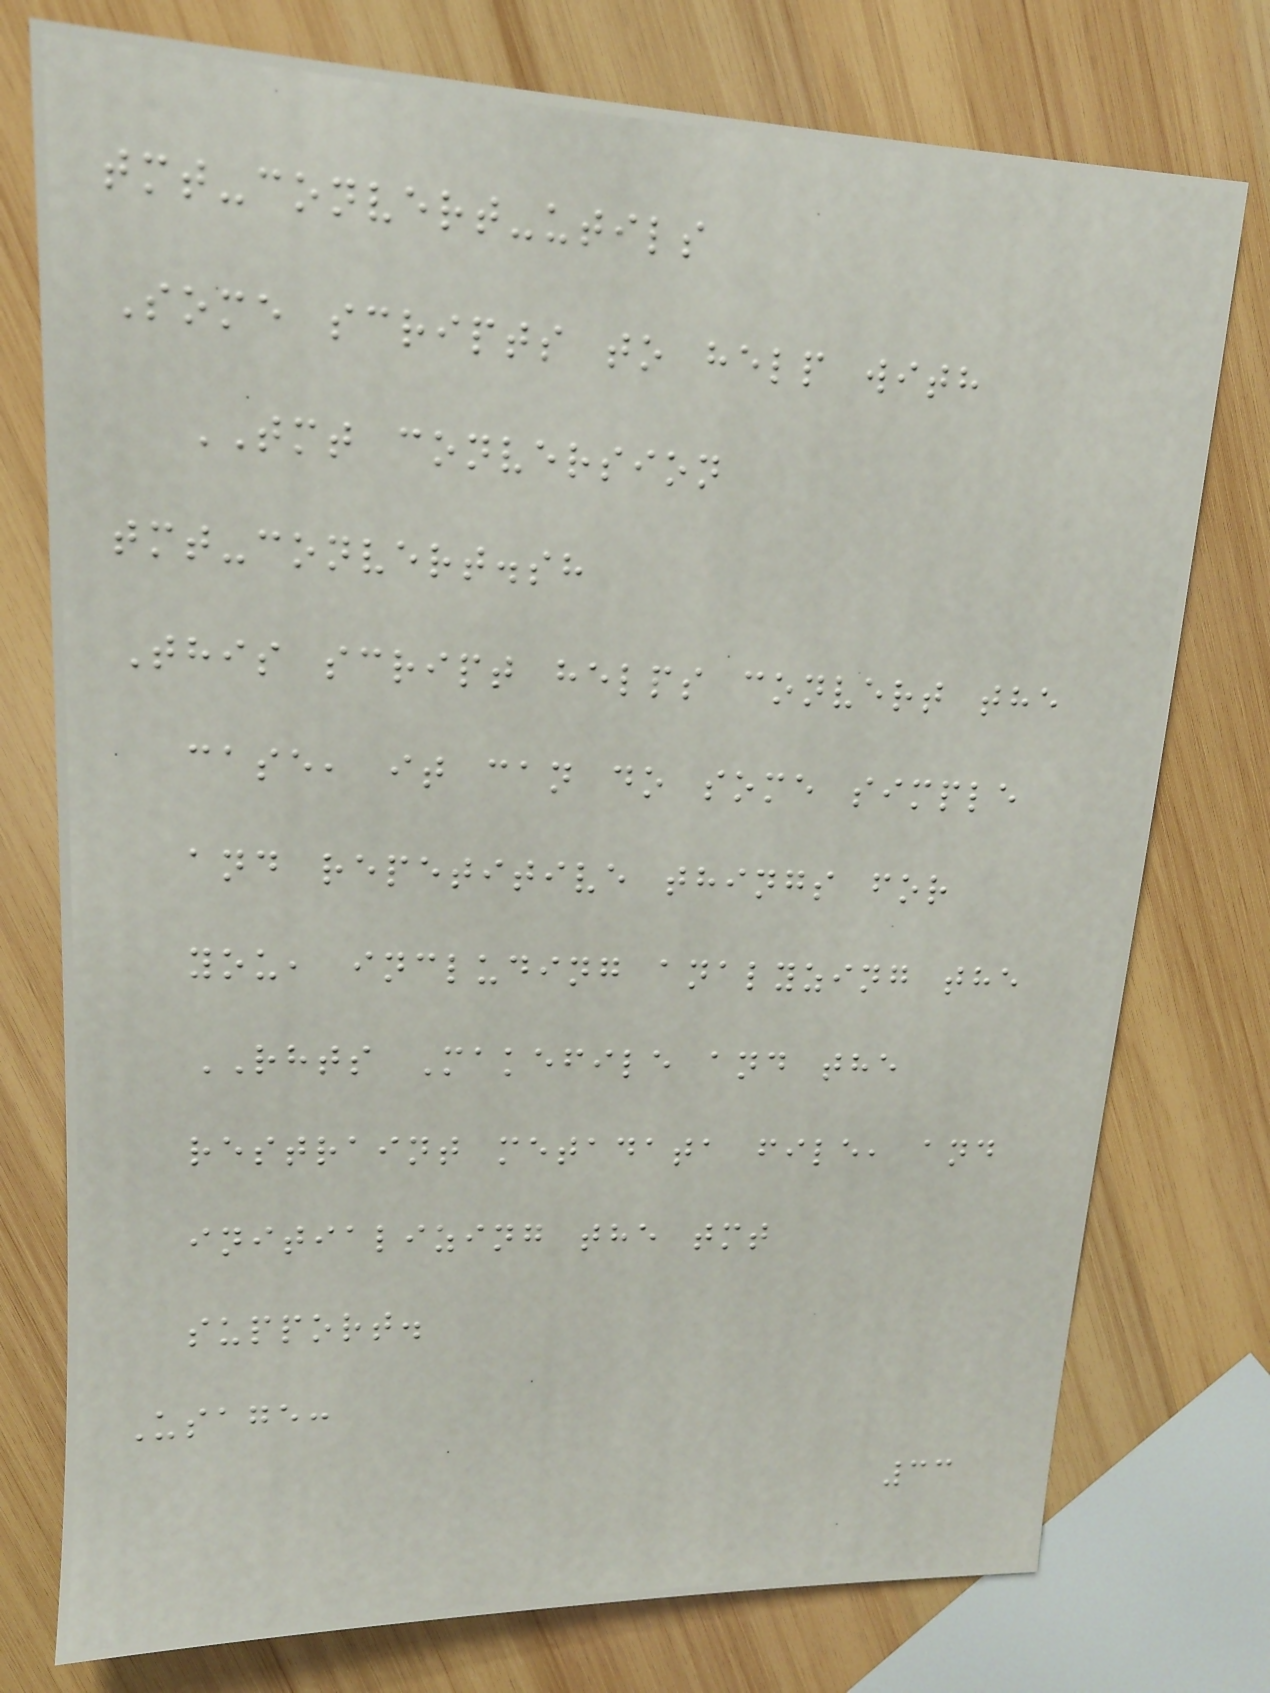tmt-convert-utils
Some scripts to help with
TMT conversion
tmt-convert.sh
This script helps convert the
case, it can do some simple
and repetitive things for
you, including analyzing the
RHTS Makefile and the
restraint metadata file, and
initializing the tmt
support.
Usage:
33
